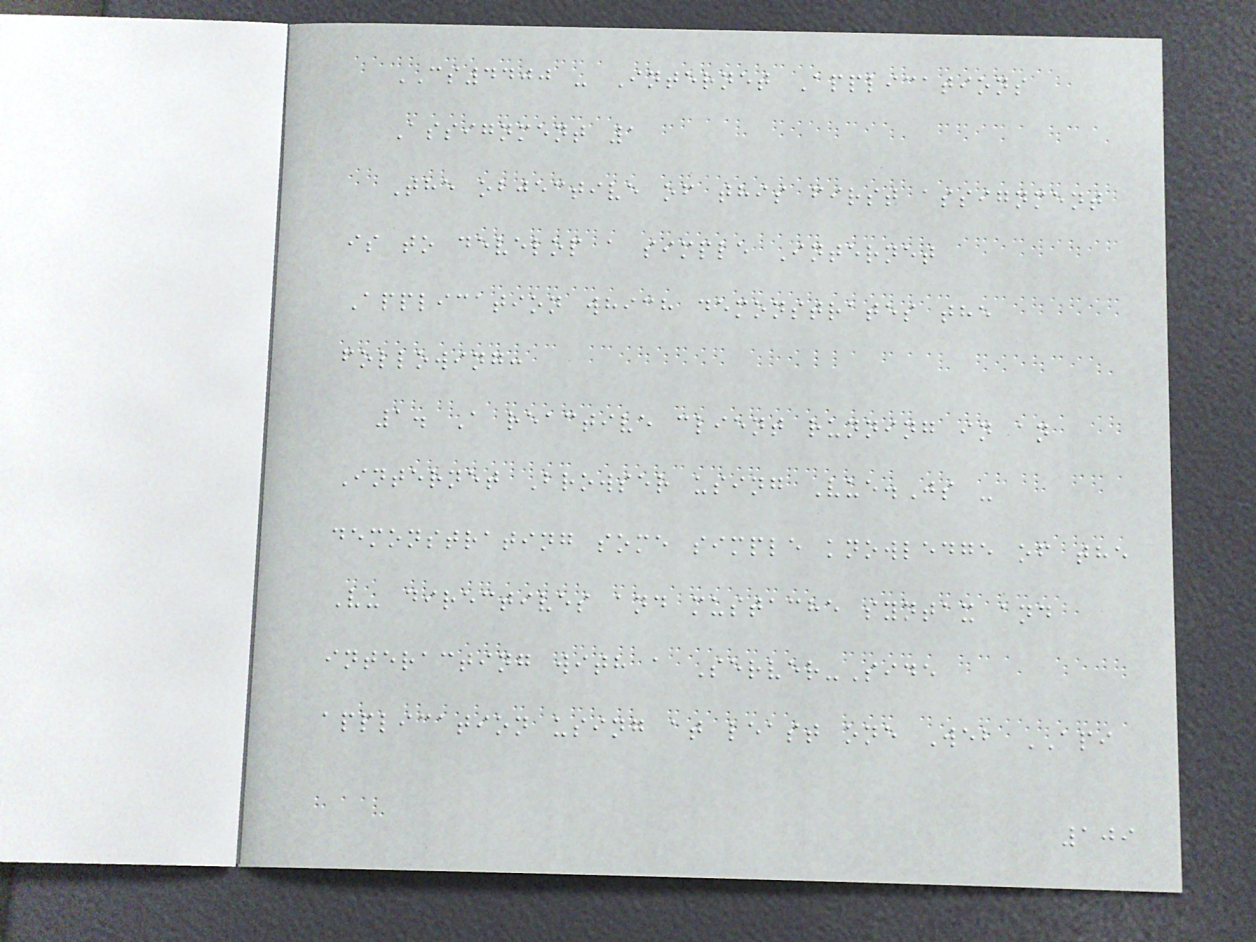CS4400 - Internet Applications
Assignment 1
The objective of this first assignment
is to develop a simple Internet
Application which demonstrates the
following:
1. A reactive client running in an
Internet Browser using Vue.Js -
demonstrating some simple knowledge of the
V- directives and mustache syntax and
interacting with a Server-Side
application using at least one Web API
109
